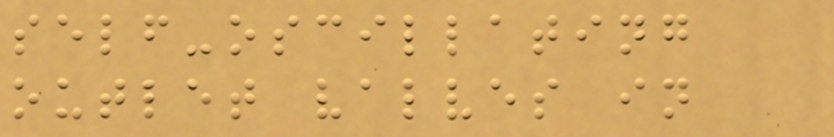self-oscillating
outlet valves in
